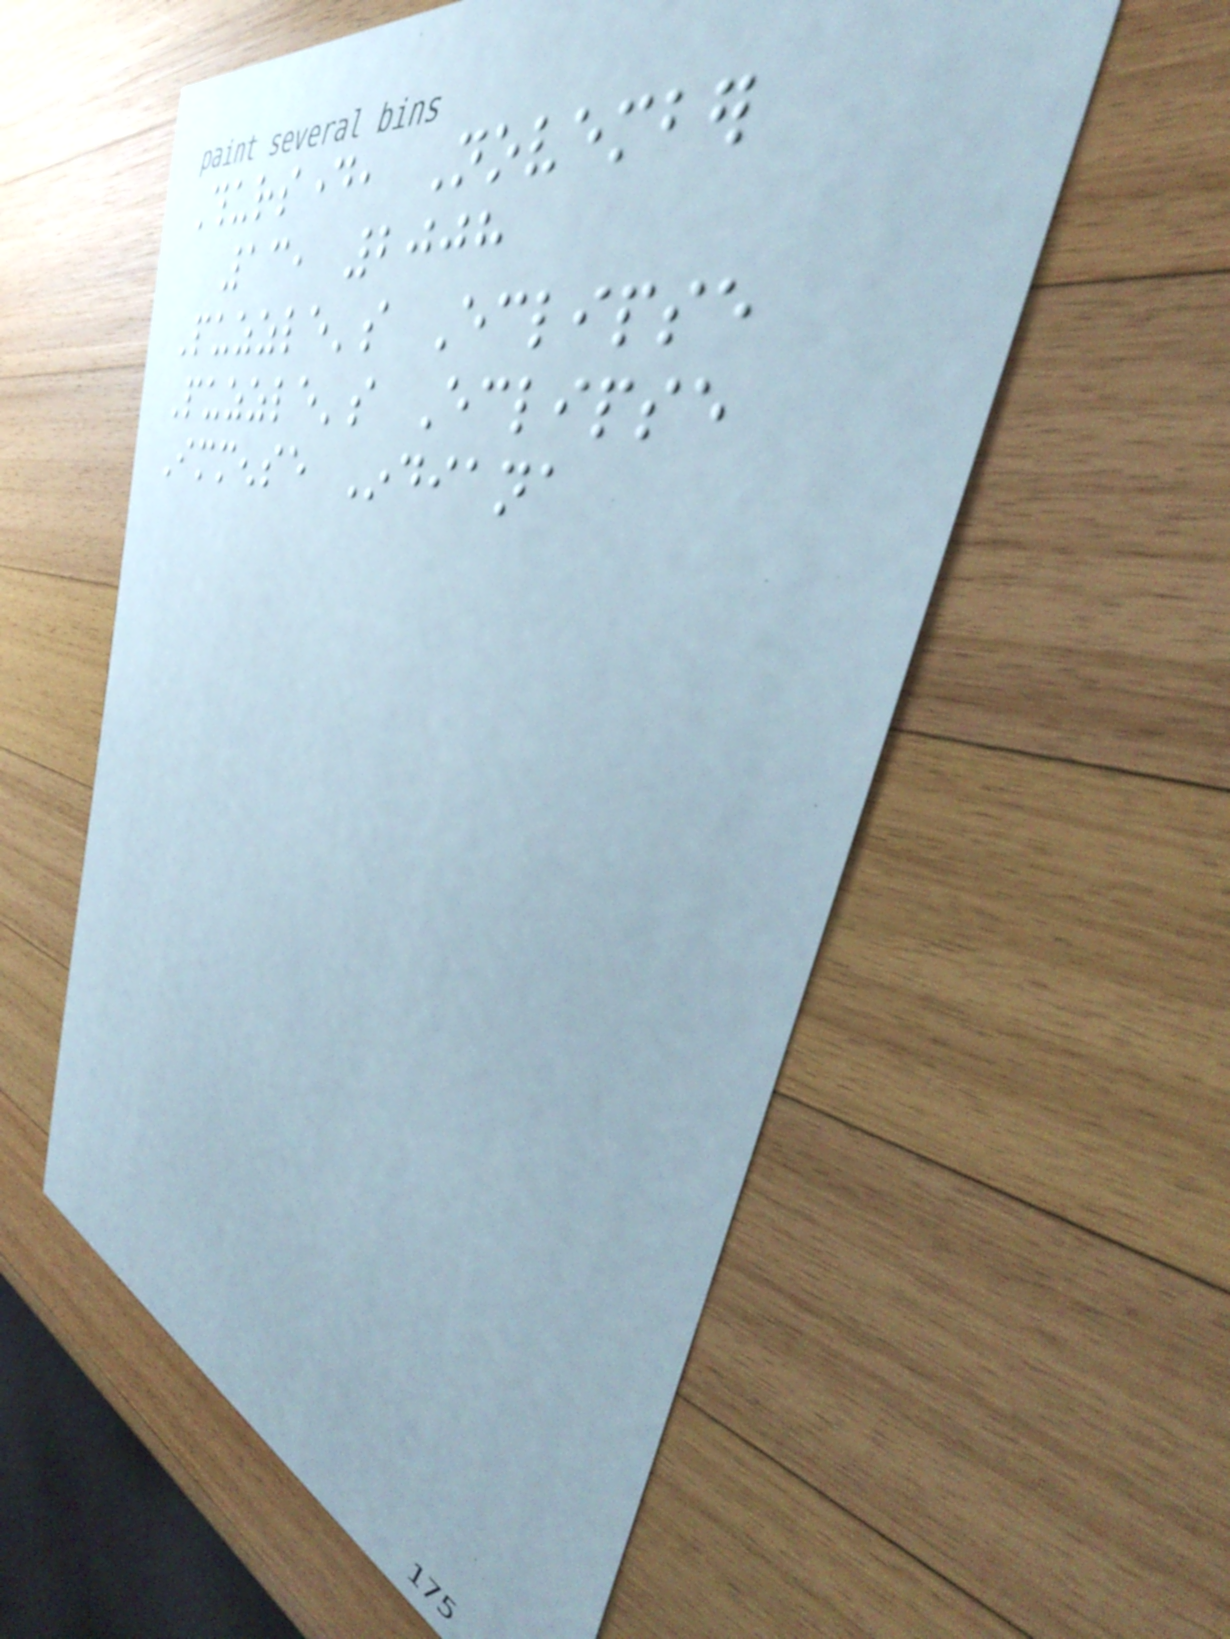Thursday, November
13, 2008
Puzzle's Eclipse
Puzzle's Eclipse
Immense Indiana
